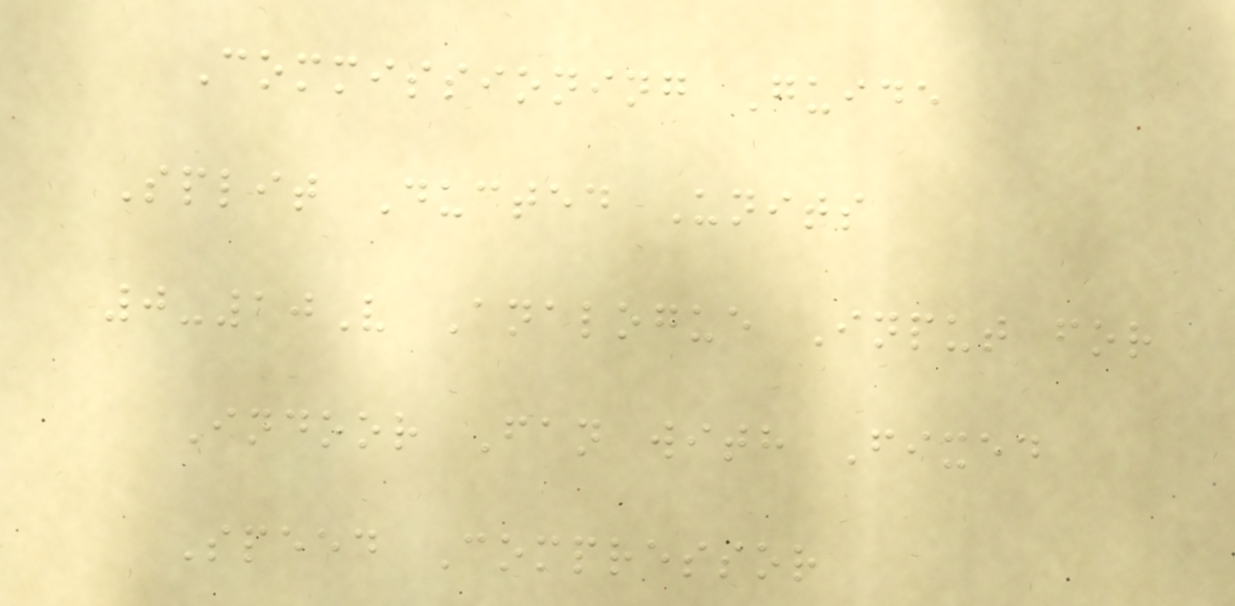Commissioning Guide
Split Ducted Units
0-10V Analogue Input for
Indoor Fan with Fixed
Speed Compressor
